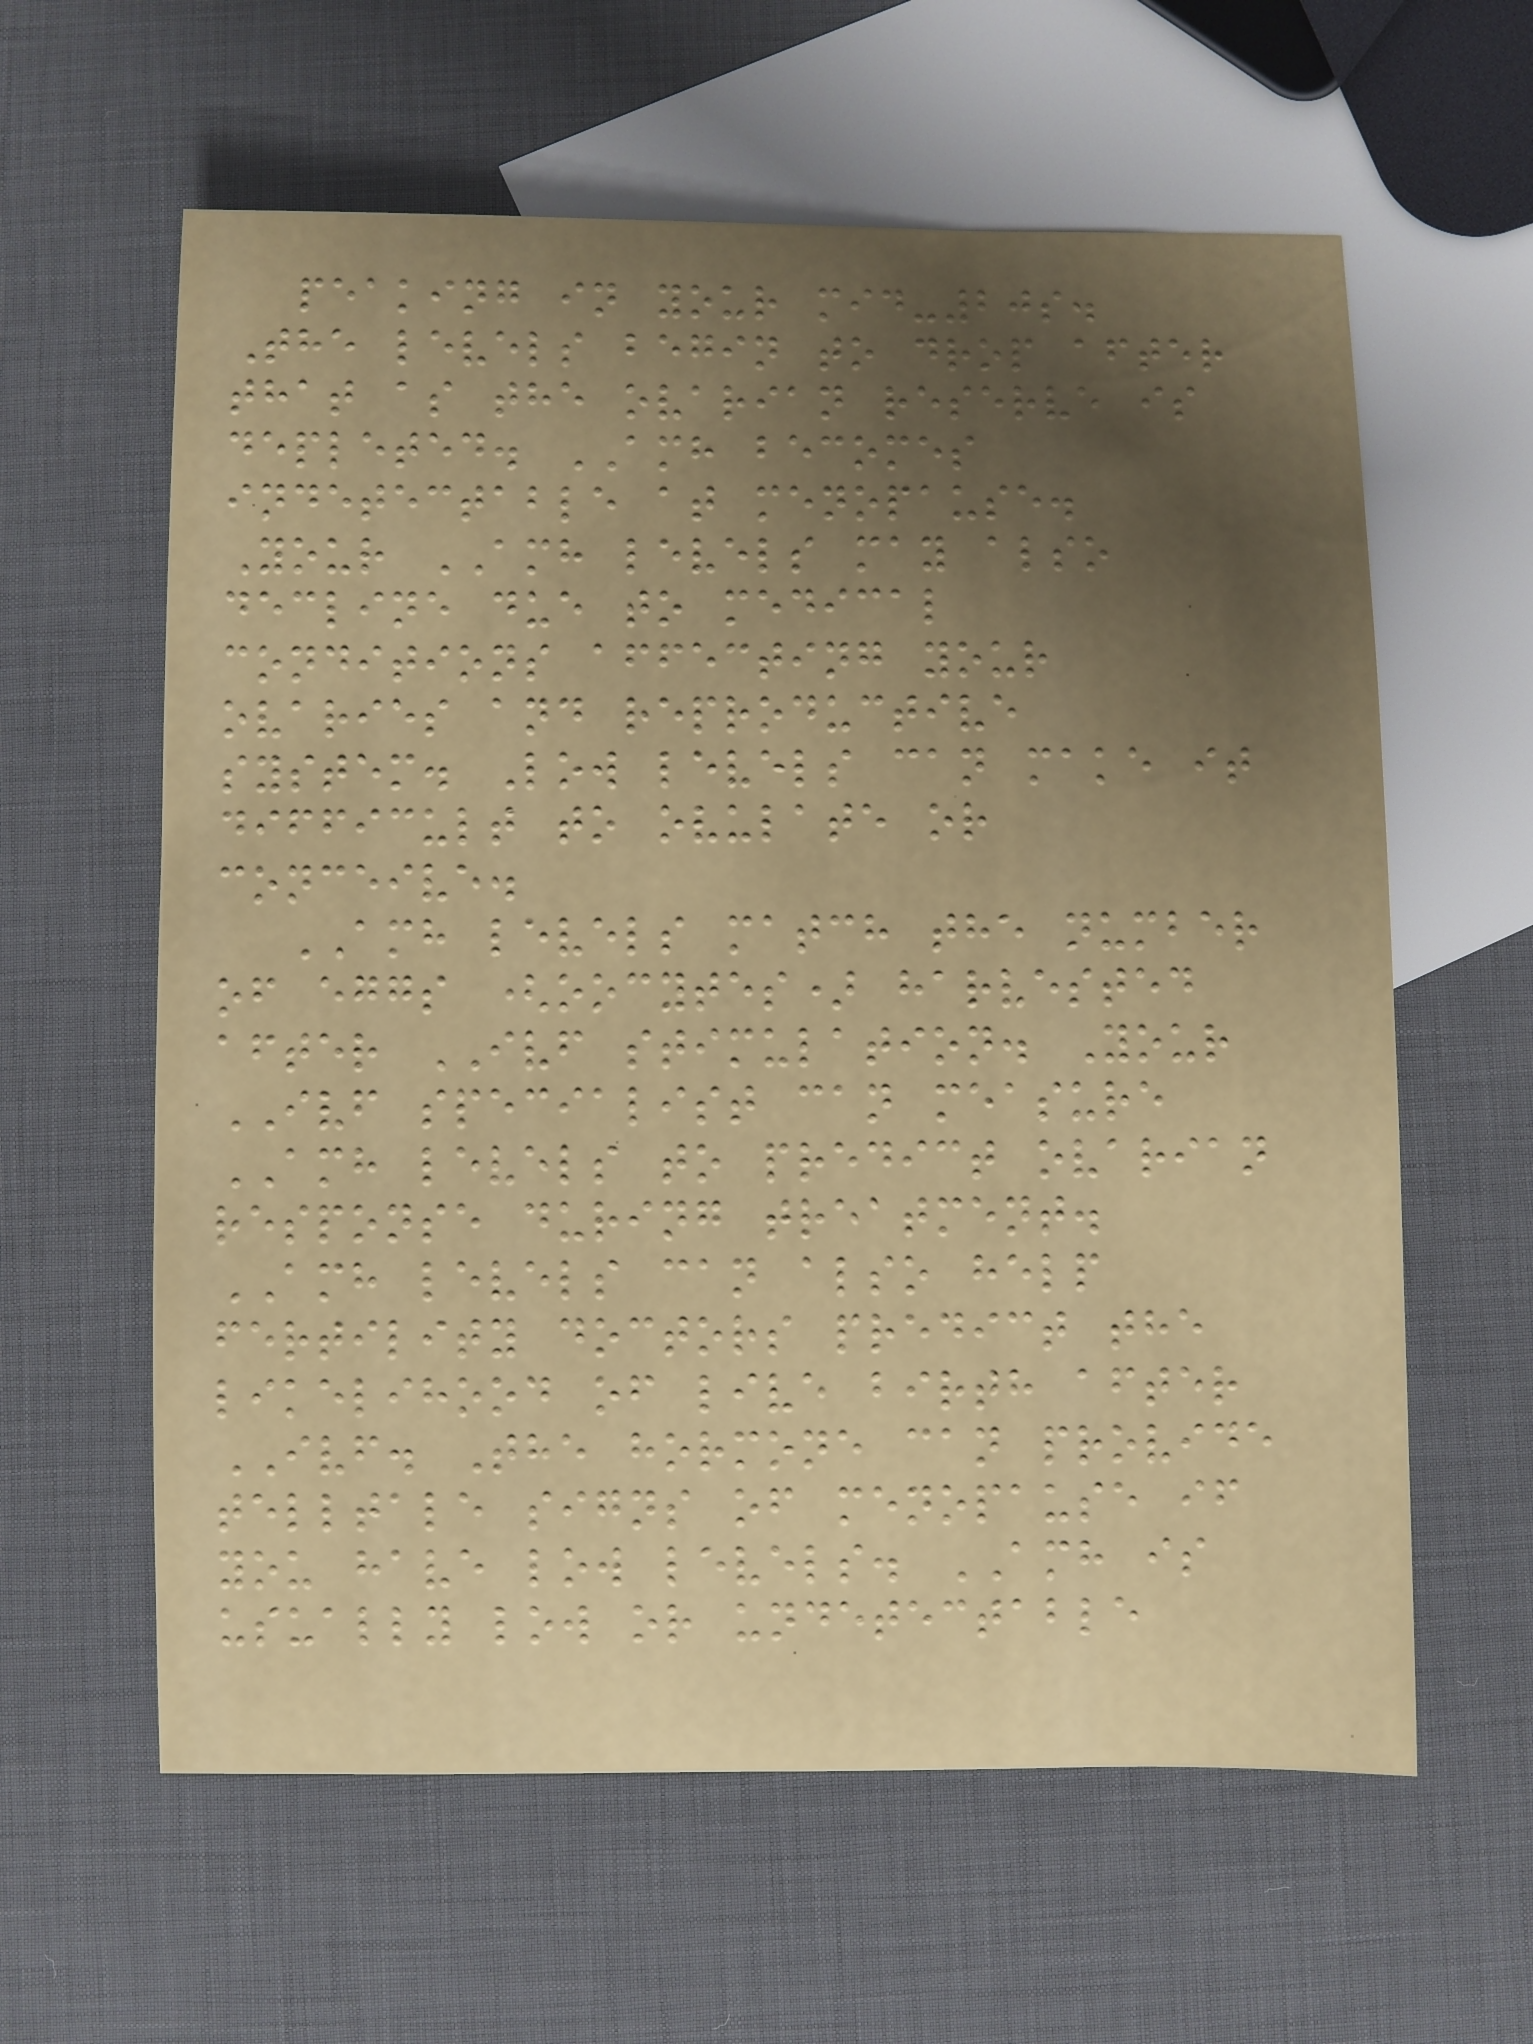peaking in your mid-20s.
The levels begin to drop after
that as the ovarian reserve is
depleted. AMH becomes
indetectable at menopause.
Your AMH levels may also
decline due to medical
conditions affecting your
ovaries and reproductive
system. Low levels can make it
difficult to ovulate or
conceive.
AMH levels match the number
of eggs (oocytes) harvested
after IVF stimulation. Your
IVF specialist can measure
AMH levels to predict ovarian
response during treatment.
AMH levels can also help
fertility doctors predict the
likelihood of live birth after
IVF. The hormone can provide
telltale signs of menopause if
you have low levels. AMH is
usually low or undetectable
